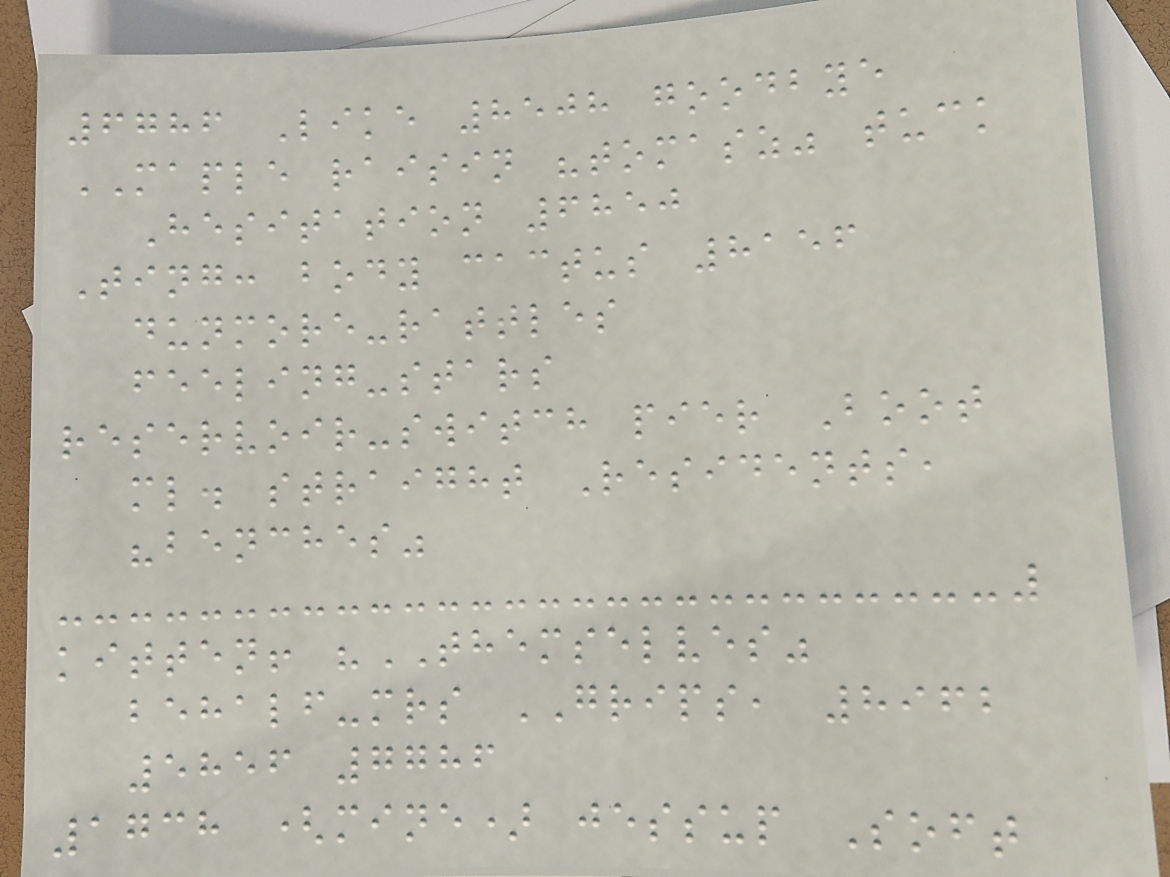6786 Like 8508 goodbye
MAPLE raisin "tomasz" tuck
Hesitation 6850
Ting: body cactus 8156
dunmore-rattles
feeling-stars
reservoir-switch pier Boot
ml. straight Residents,
"benches"
kitten! "THEMSELVES"
behalf-mrs GRIPS, 8962
5856 7786
1738 (mine) jessup Soft
